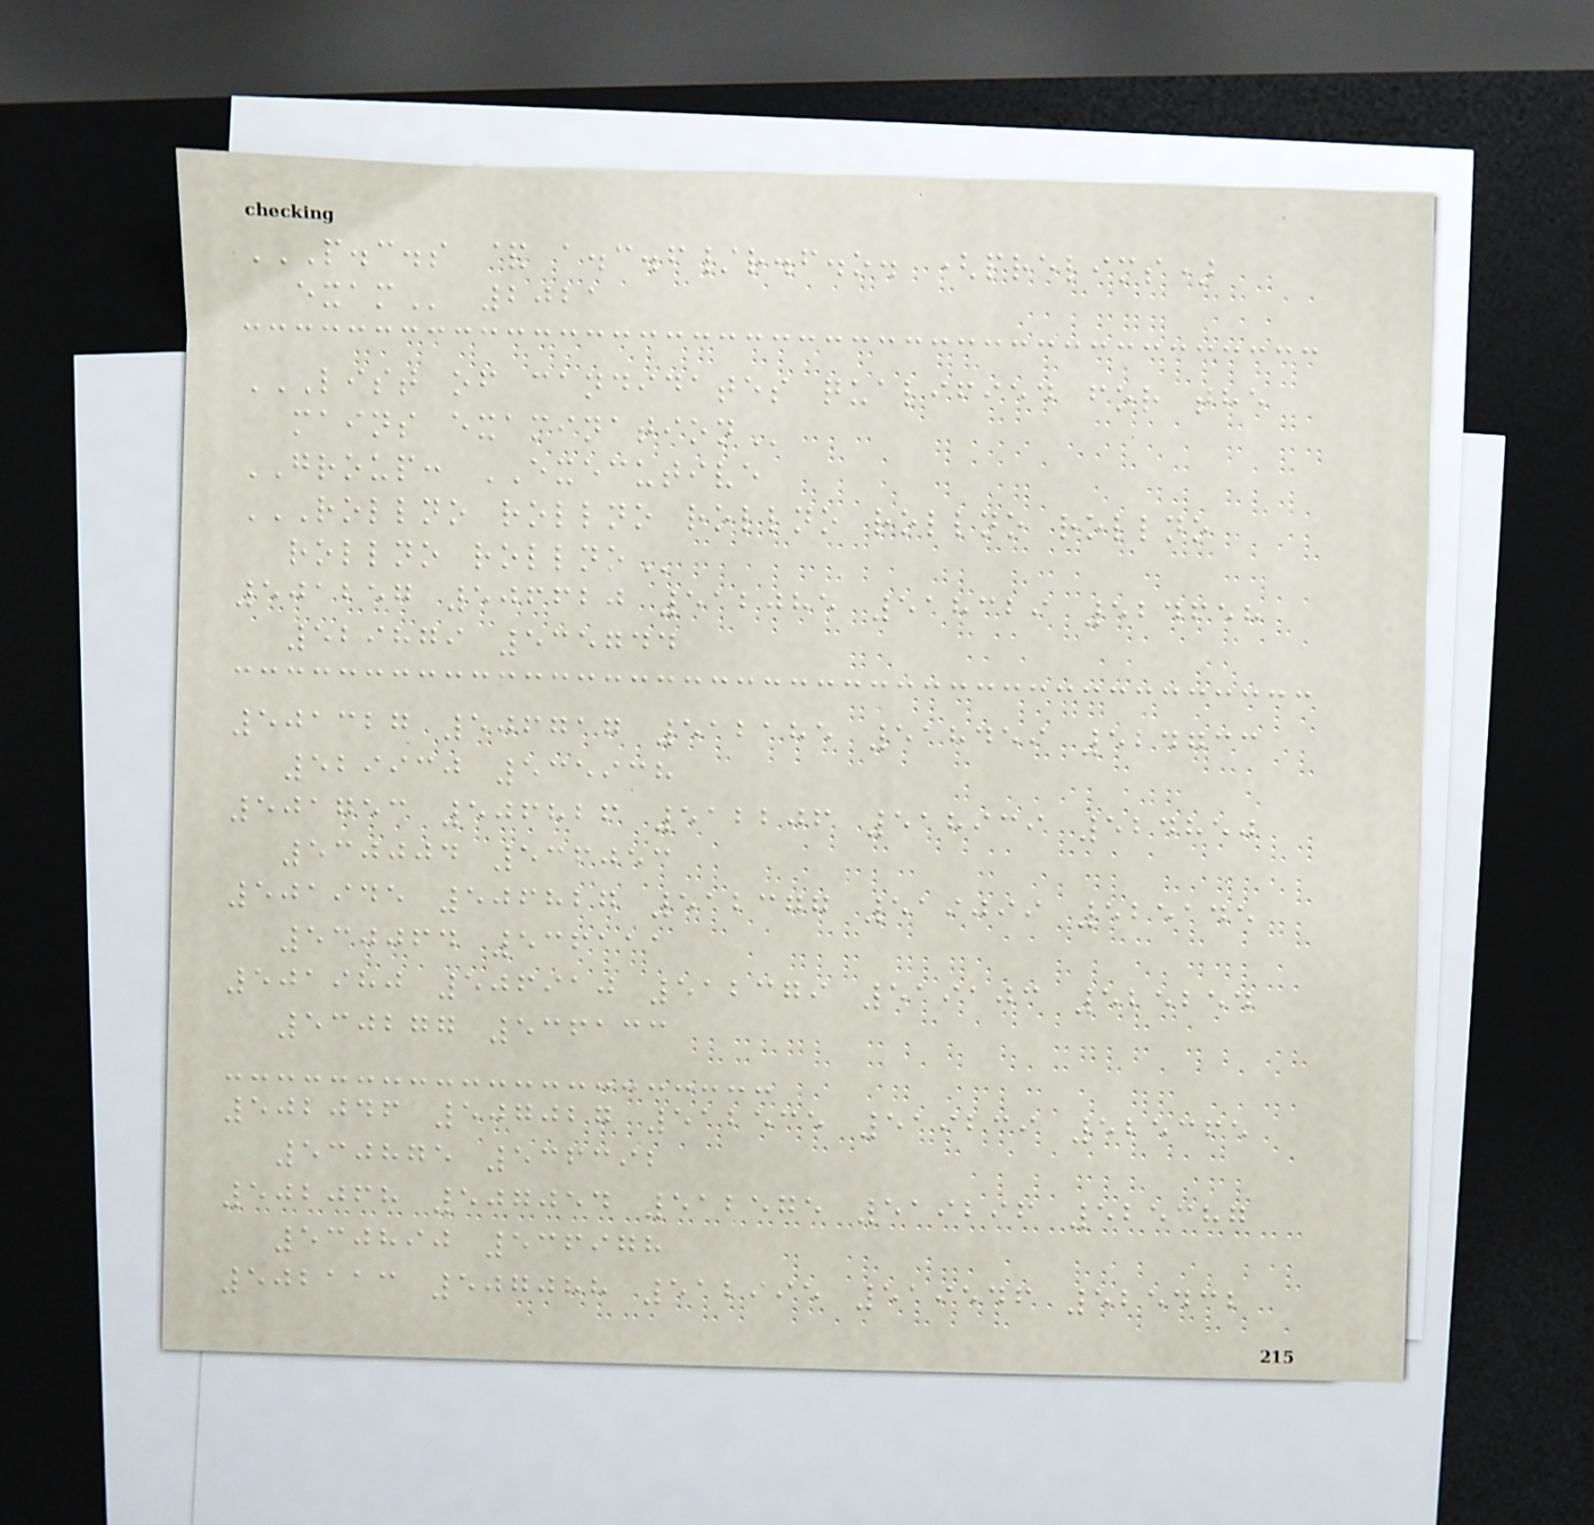P.C.S & A.C.F/R.F.O. (PRELIMS)
EXAM 2021
LIST OF CANDIDATES QUALIFIED FOR THE
MAINS EXAMINATION
GROUP: EXECUTIVE
ROLLNO ROLLNO ROLLNO ROLLNO ROLLNO
ROLLNO ROLLNO
501257 506620 512085 518329 524658
529879 535744
501327 506717 512185 518459 524733
529930 535938
501753 506826 512206 518939 524850
530004 536053
501945 506827 512377 519099 525145
530064 536111
501980 506910 512379 519103 525254
530277 536133
502046 507027 512535 519239 525365
530875 536392
502068 507054 512575 519296 525387
530890 536978
502113 507088 512995 519546 525432
